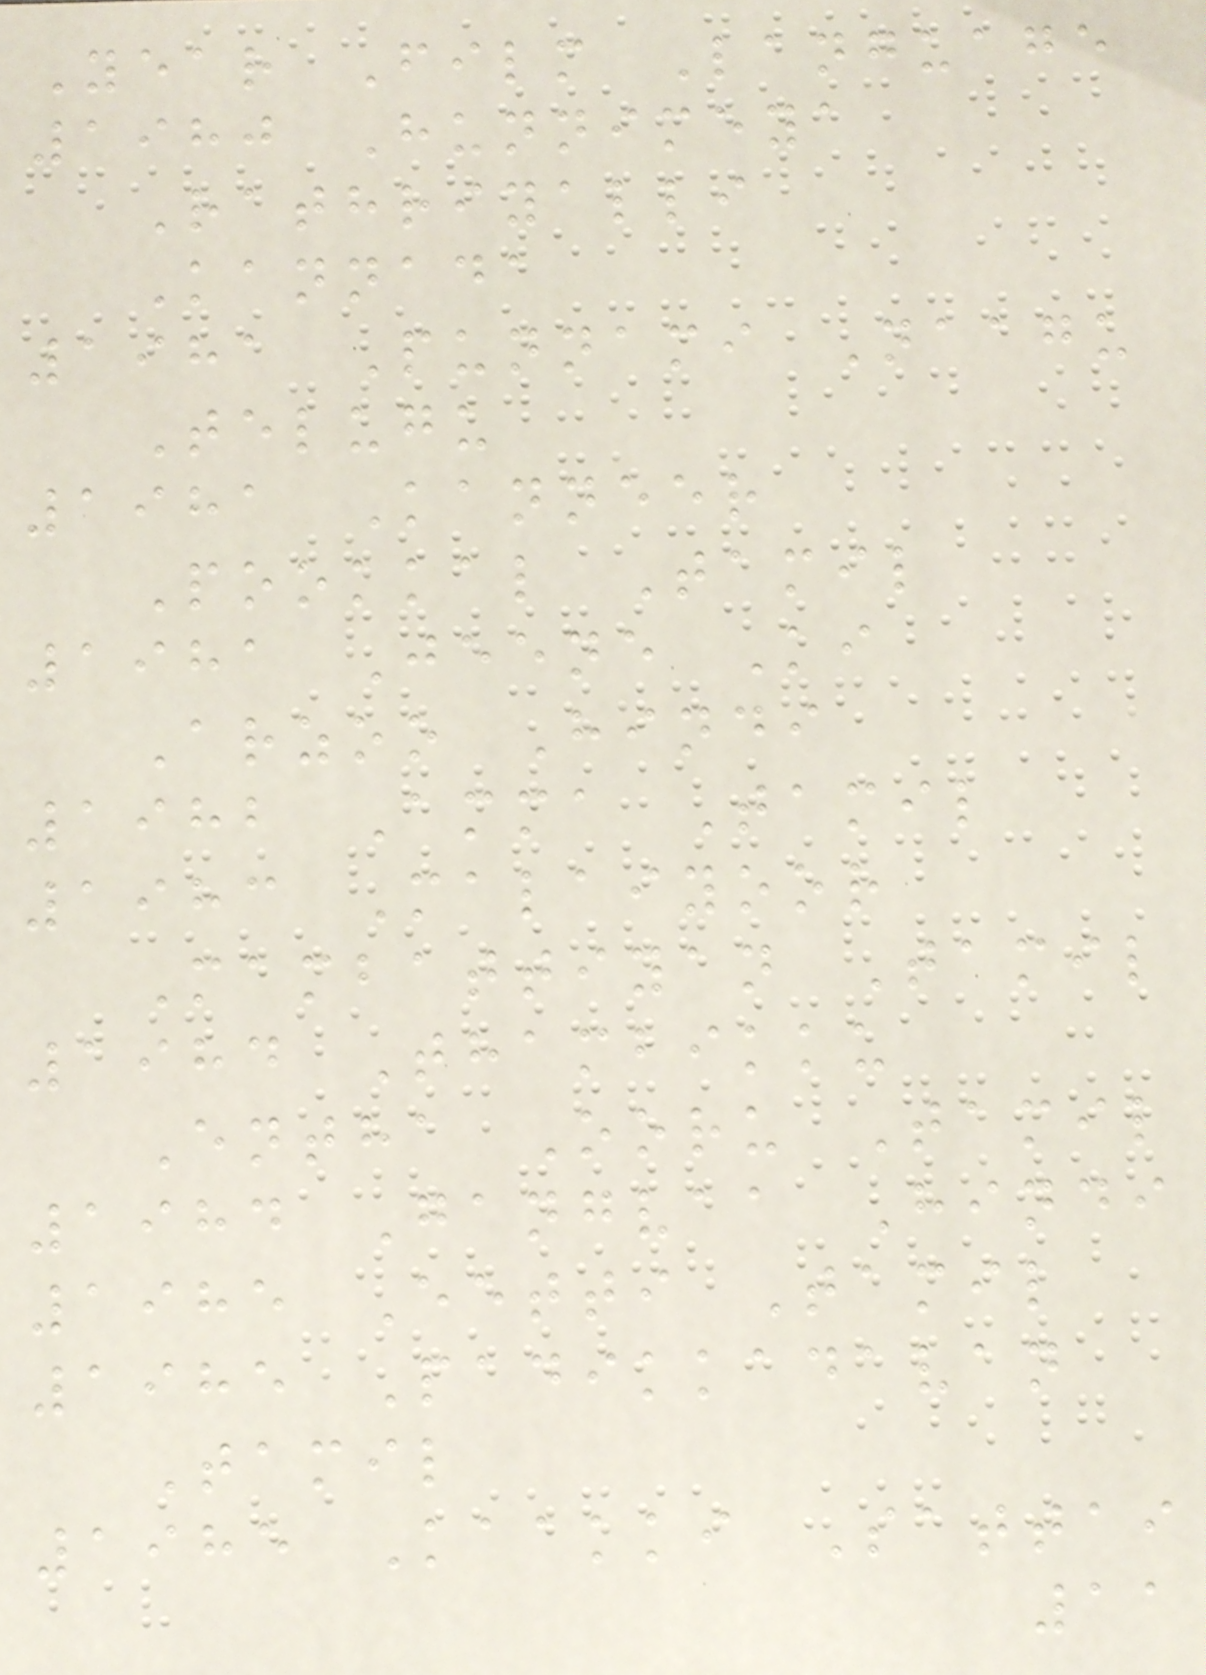Year Film Language
1980 Hunnimeya
Rathriyalli
Kannada
1981 Punnami Naagu
Telugu
1981 Kanneer
Pookkal Tamil
1981 Jeene Ki
Arzoo Hindi
1982 Amma Tamil
1983 Malaiyoor
Mambattiyan Tamil
1984 Thambikku
Entha Ooru Tamil
1984 Gangvaa Hindi
1985 Eetti Tamil
1985 Padikkadavan
Tamil
1985 Kaakki Sattai
11
